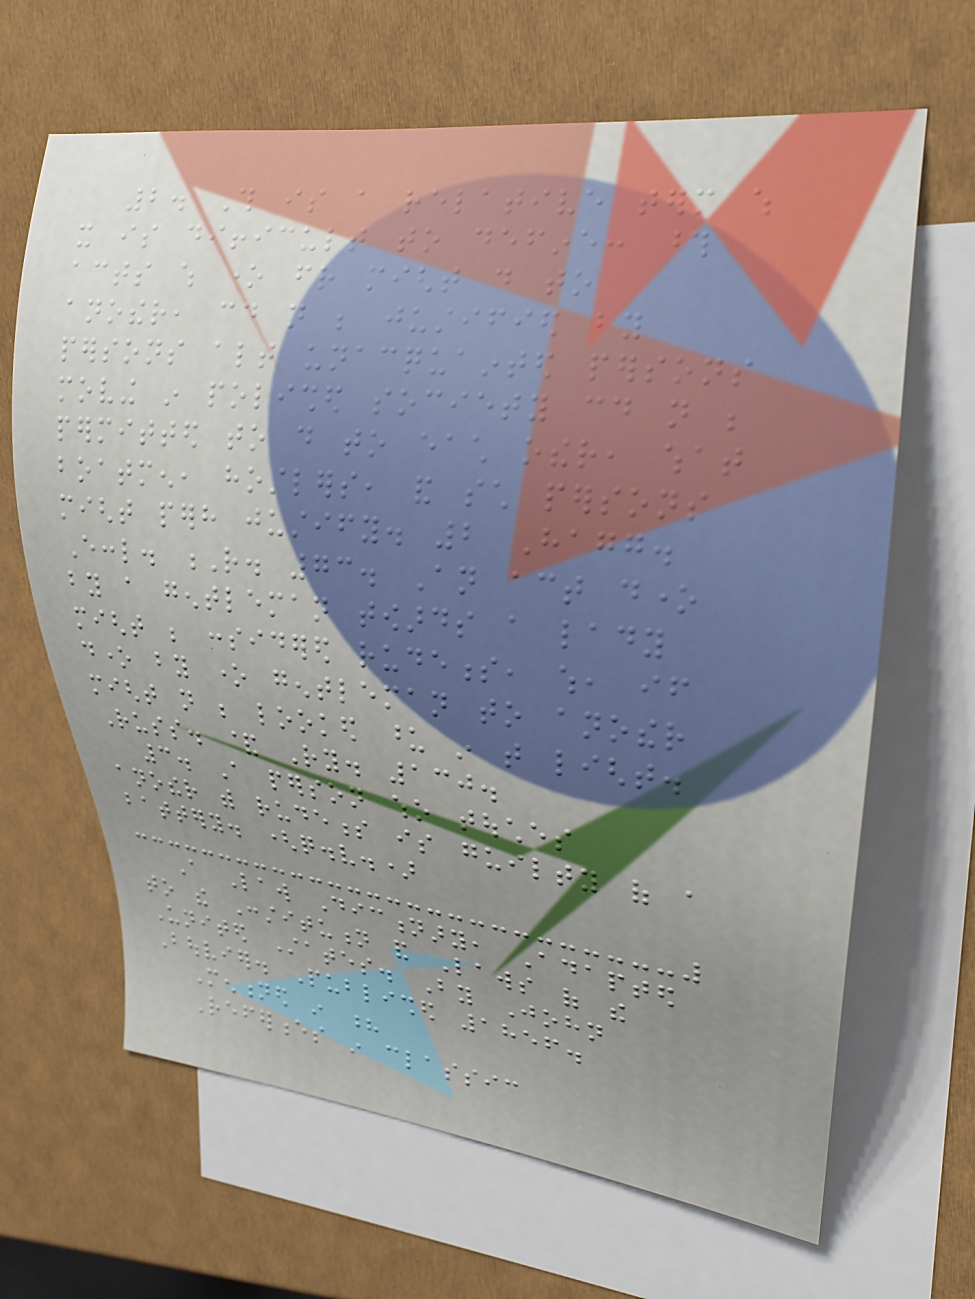2. This is a relative term which
it is difficult to define: those
acts which one friend might do to
another, could not be justified by
persons altogether unacquainted persons
moving in polished society could not be
permitted to do to each other, what
boatmen, hostlers, and such persons
might perhaps justify. 2 Hagg.
Eccl. R. 73. An act done
by a gentleman towards a lady
might be considered rudeness, which, if
done by one gentleman to another
might not be looked upon in that light.
Russ. & Ry. 130.
3. A person who touches
another with rudeness is guilty of a
battery. (q.v.)
A Law Dictionary, Adapted
to the Constitution and Laws of the
United States. By John
Bouvier. Published 1856.
Mentioned in ?
References in classic
